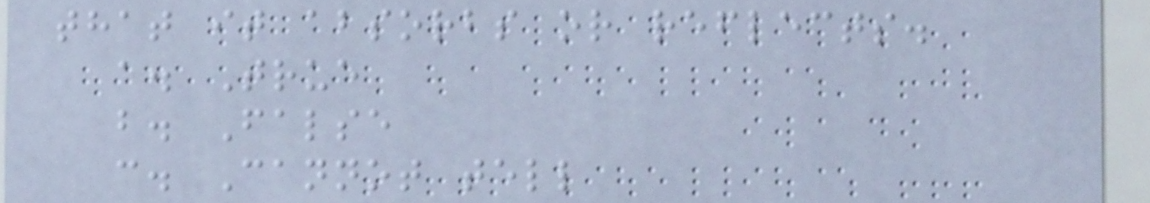that it absorbs or reflects.
a. True
b. False
c. Cannot tell
